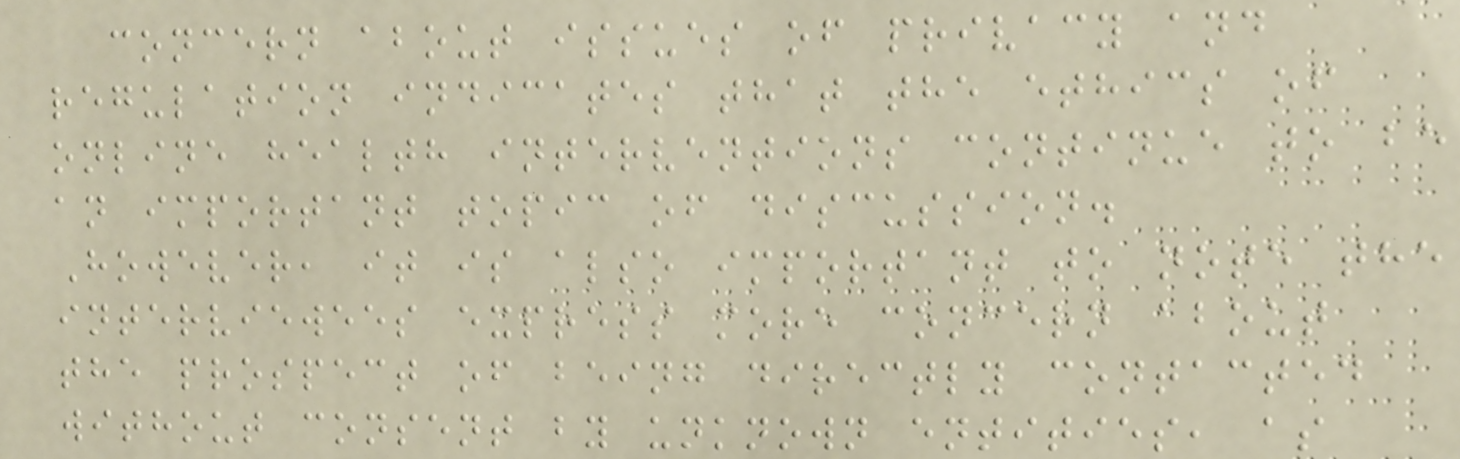concern about issues of privacy and
regulation indicates that the ethics of
online health interventions continue to be
an important topic of discussion.
However, it is also important to note the
interviewees express more concern about
the prospect of being directly contacted
without consent by unknown entities, as
